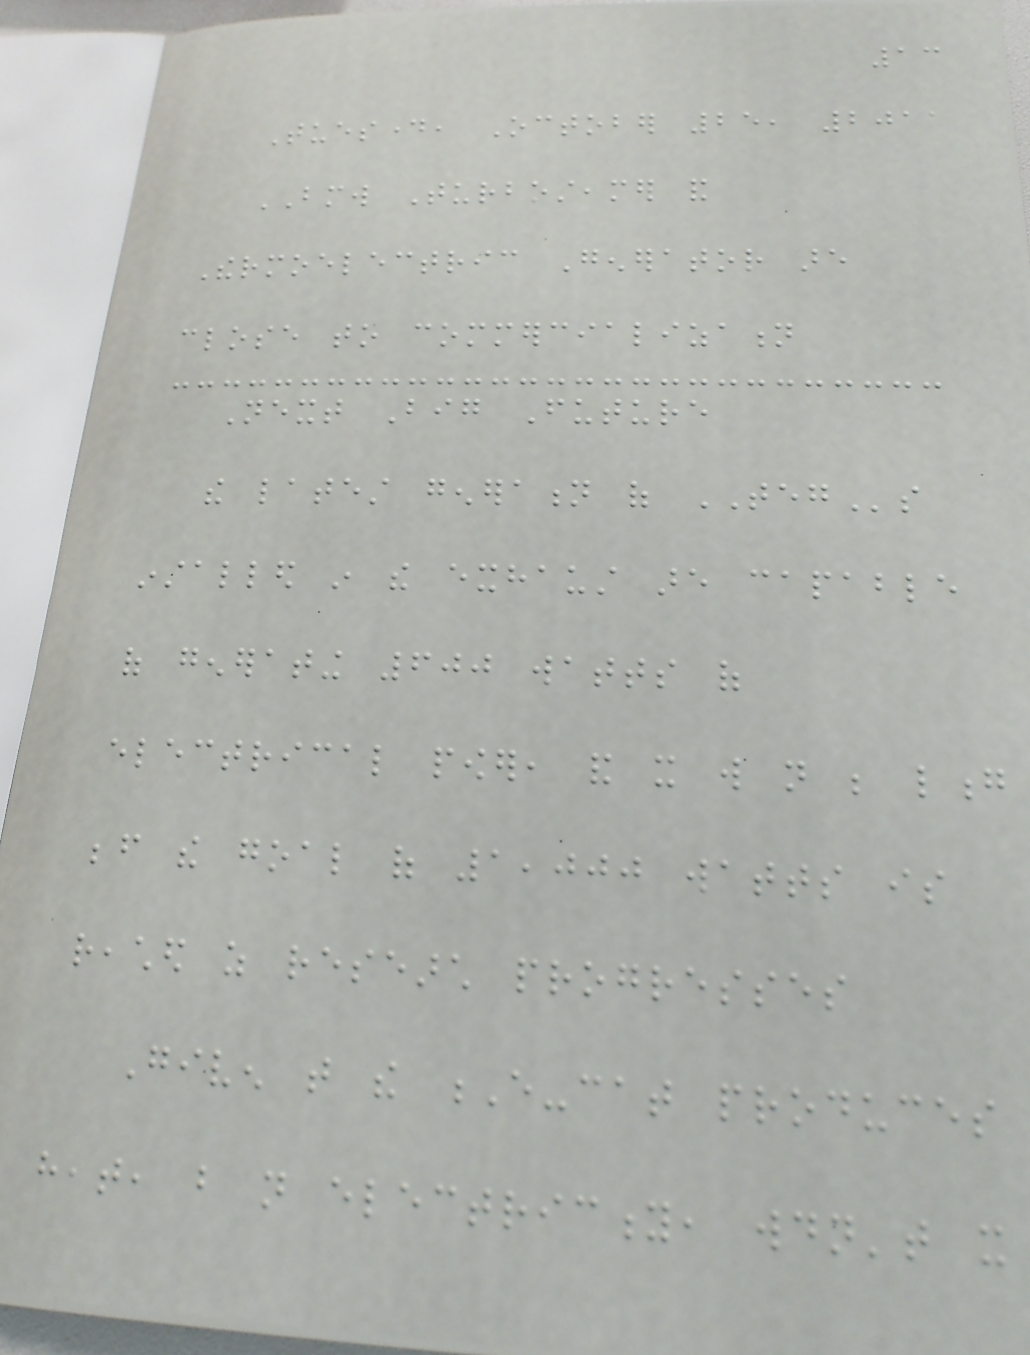13
Tuesday, October 25, 2011
BMW Turbosteamer and
Thermoelectric Generator are
close to commercialization
Next Big Future
the latest generation of TEGs
installed in the exhaust are capable
of generating 600 watts of
electrical power, and it will not be long
before the goal of 1,000 watts is
reached as research progresses
Given that the E-cat produces
heat, but not electricity, wouldn't it
